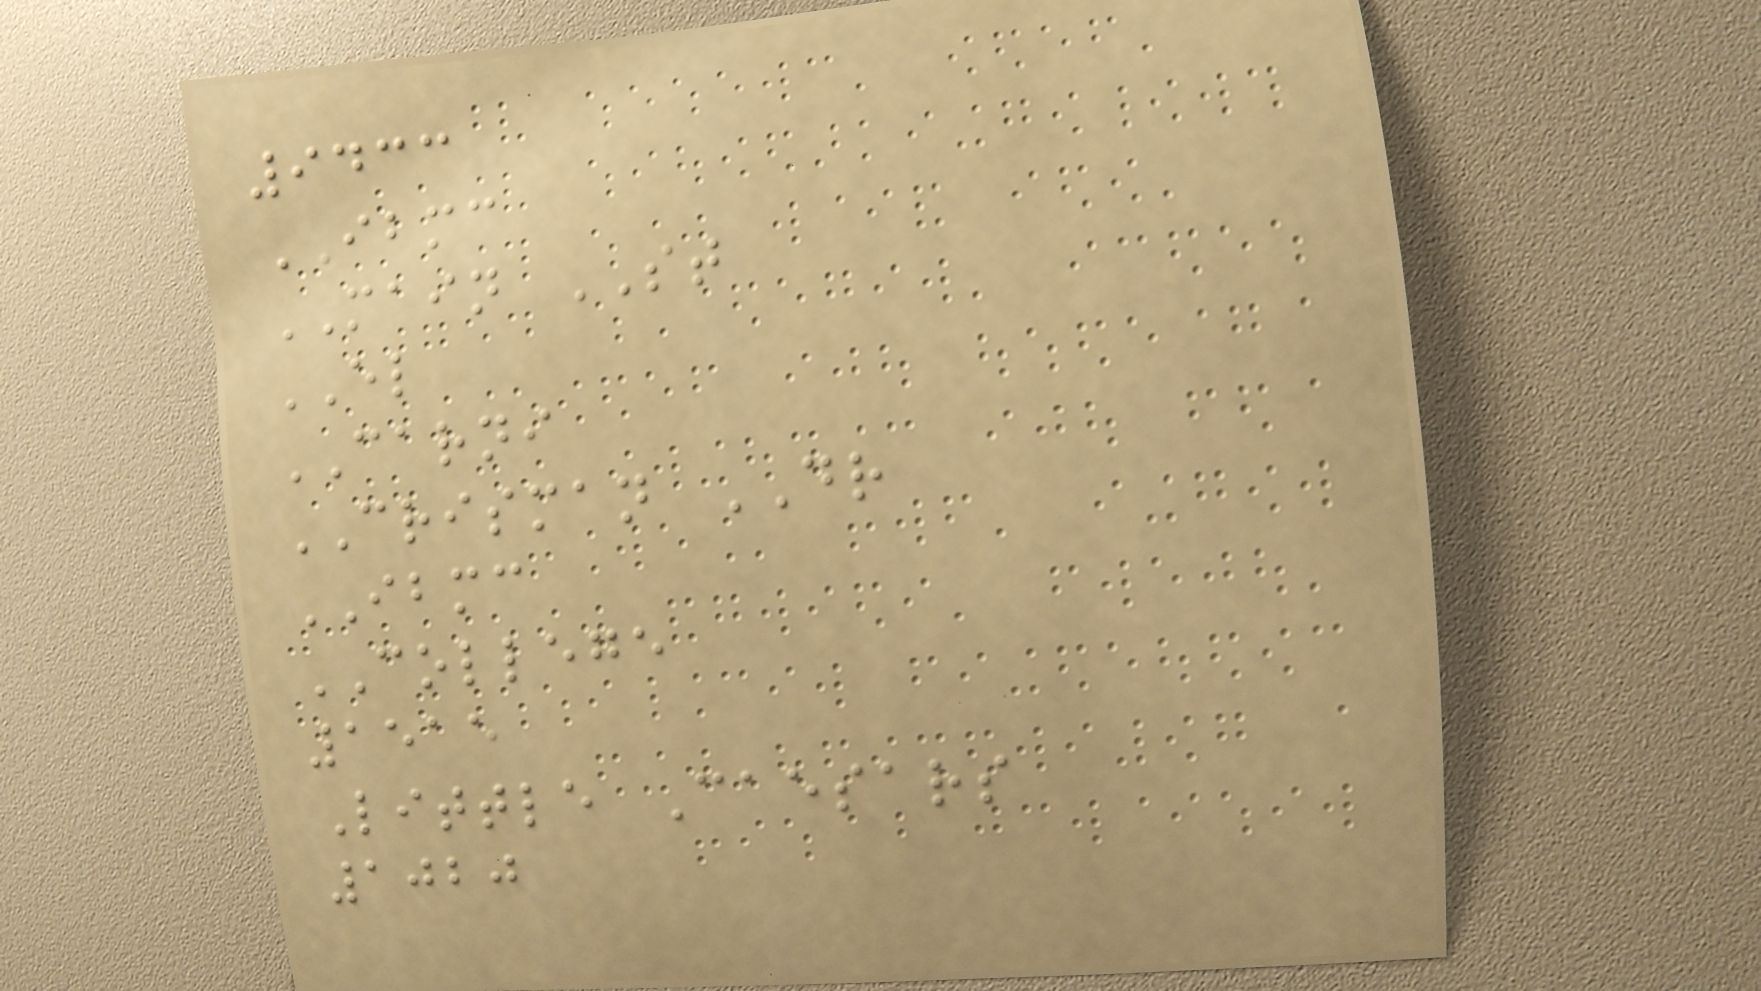9433
IBMC
MAIN ST
EL
CARNI
CRISMAN DR
IBMC
COLLEGE
1515
Little Caesars
1020
